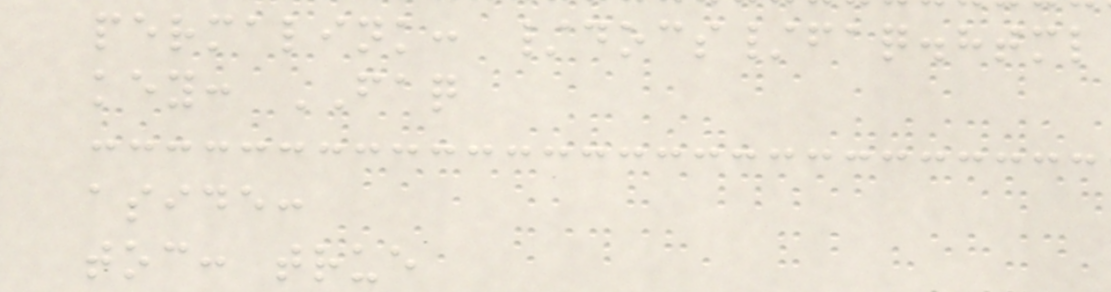permalink: /docs/faq.html
key: FAQ
aside:
toc: true
